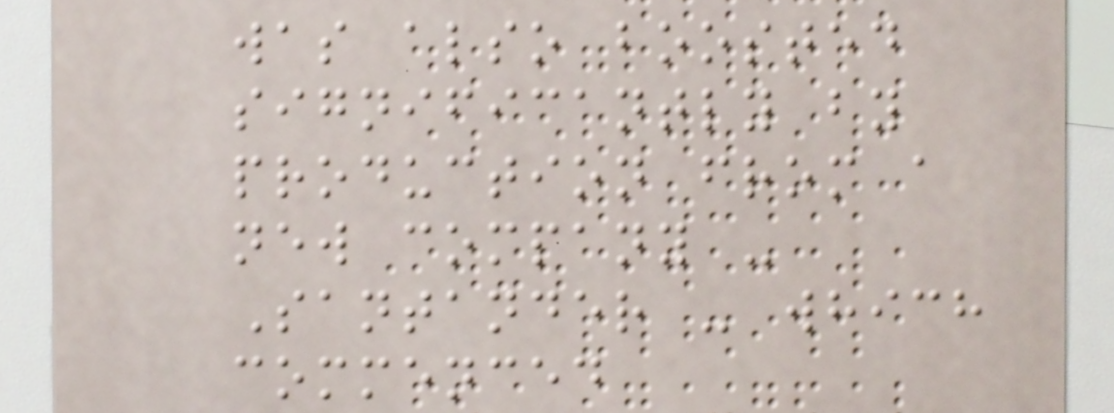was also boosted
significantly by
production from a
new company -
Santander - which
commenced
